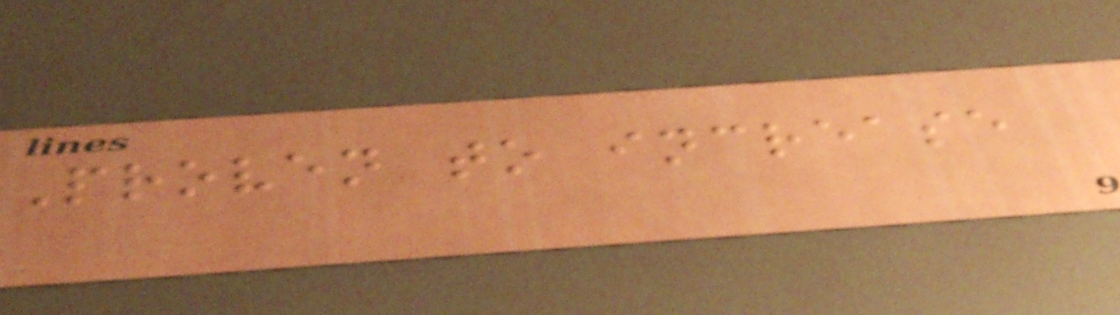Proven to increase
